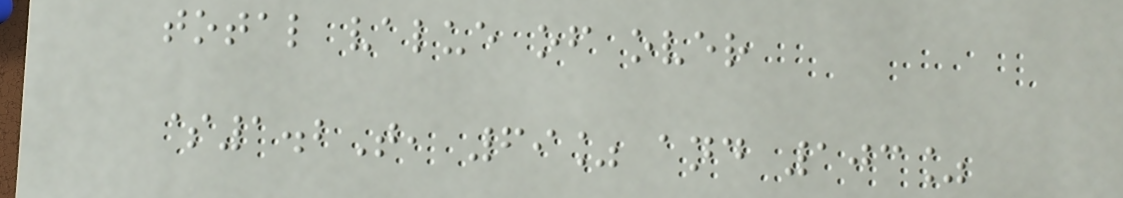total value of over
$1.2T, 69% and 103%
